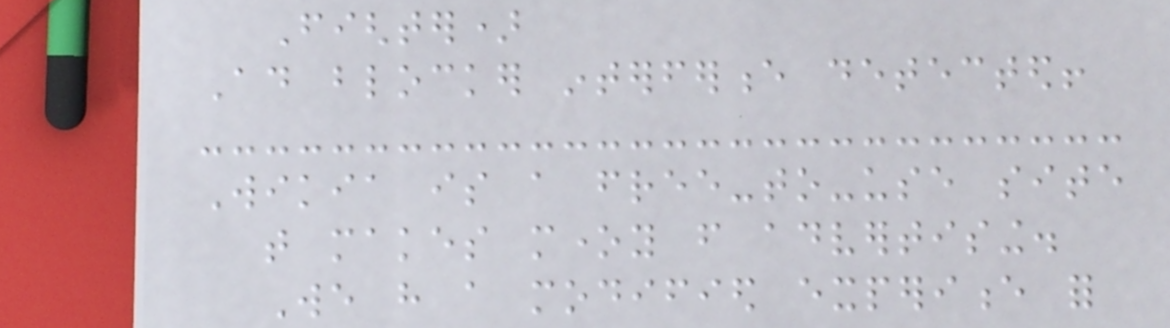Fighter)
Ad blocker interference detected!
Wikia is a free-to-use site
that makes money from advertising.
We have a modified experience for
